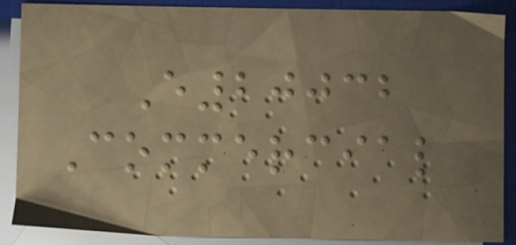E20032
Commercial
